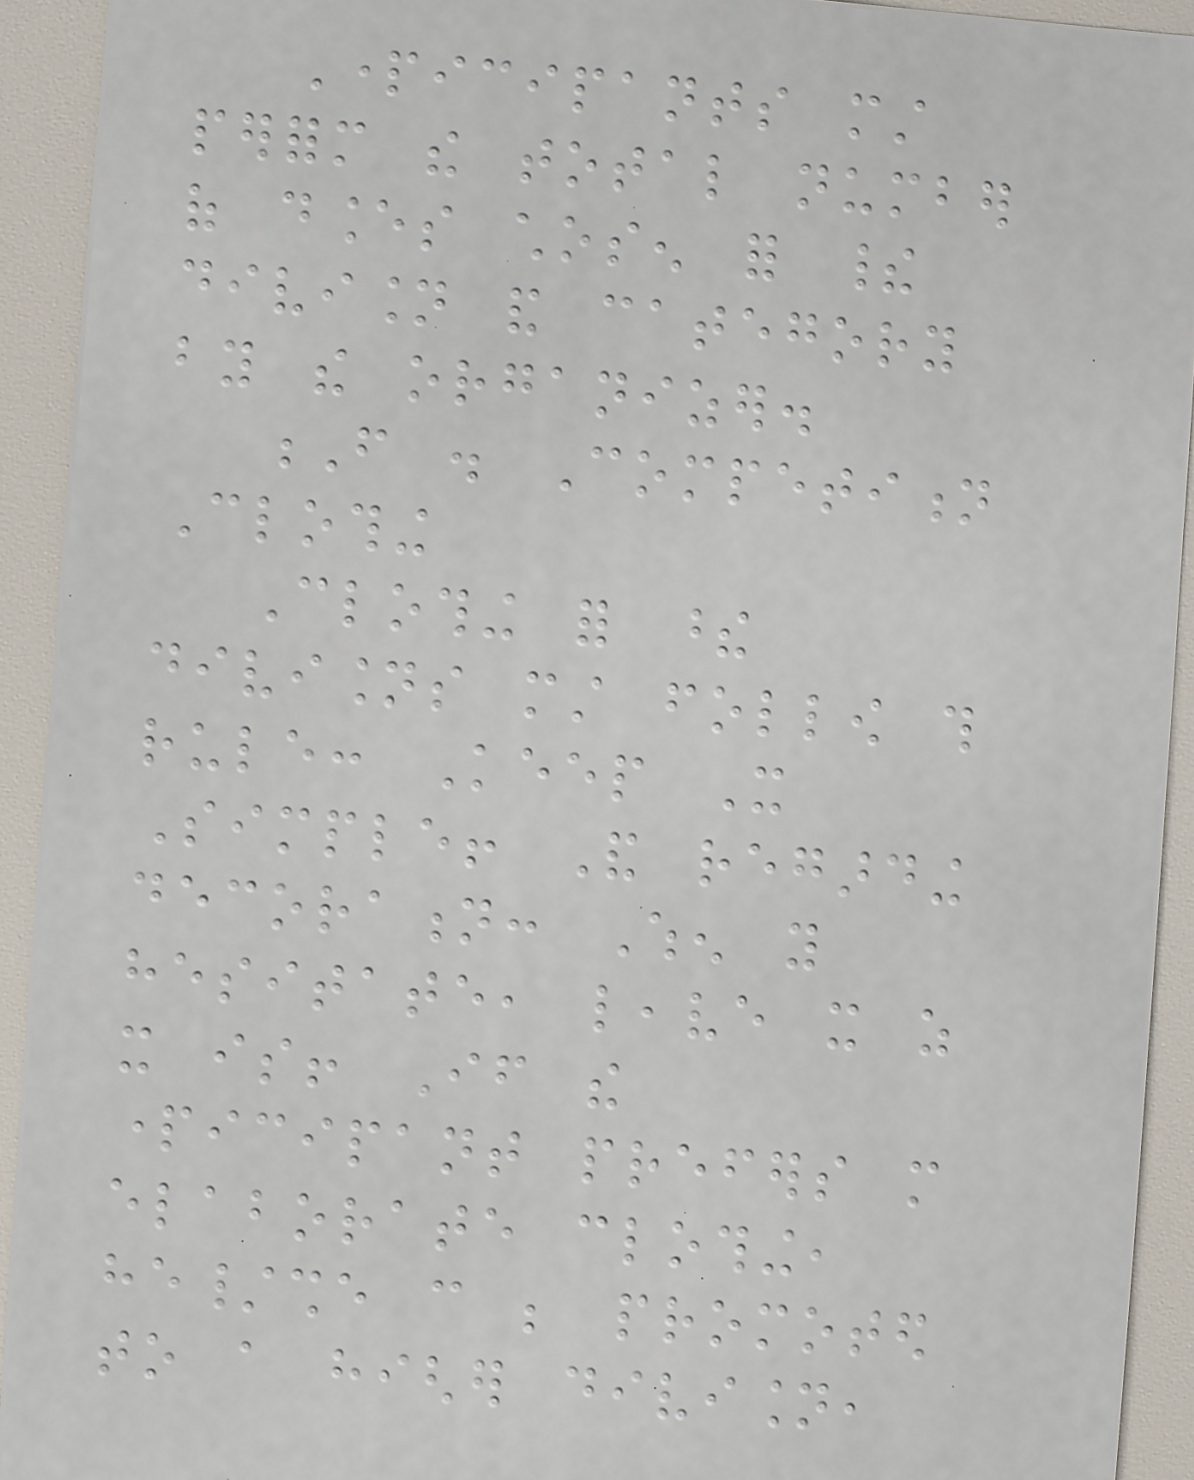Participants must
perform the total number
of dances chosen for their
division and category
by the organizer.
F . Competition
Clothing
Clothing for these
divisions must follow this
rule: Keep It
Simple! And regarding
decoration: When you
hesitate, leave it as
it is! If the
participant prefers more
elaborate clothing,
he/she can be promoted
to a higher division,
